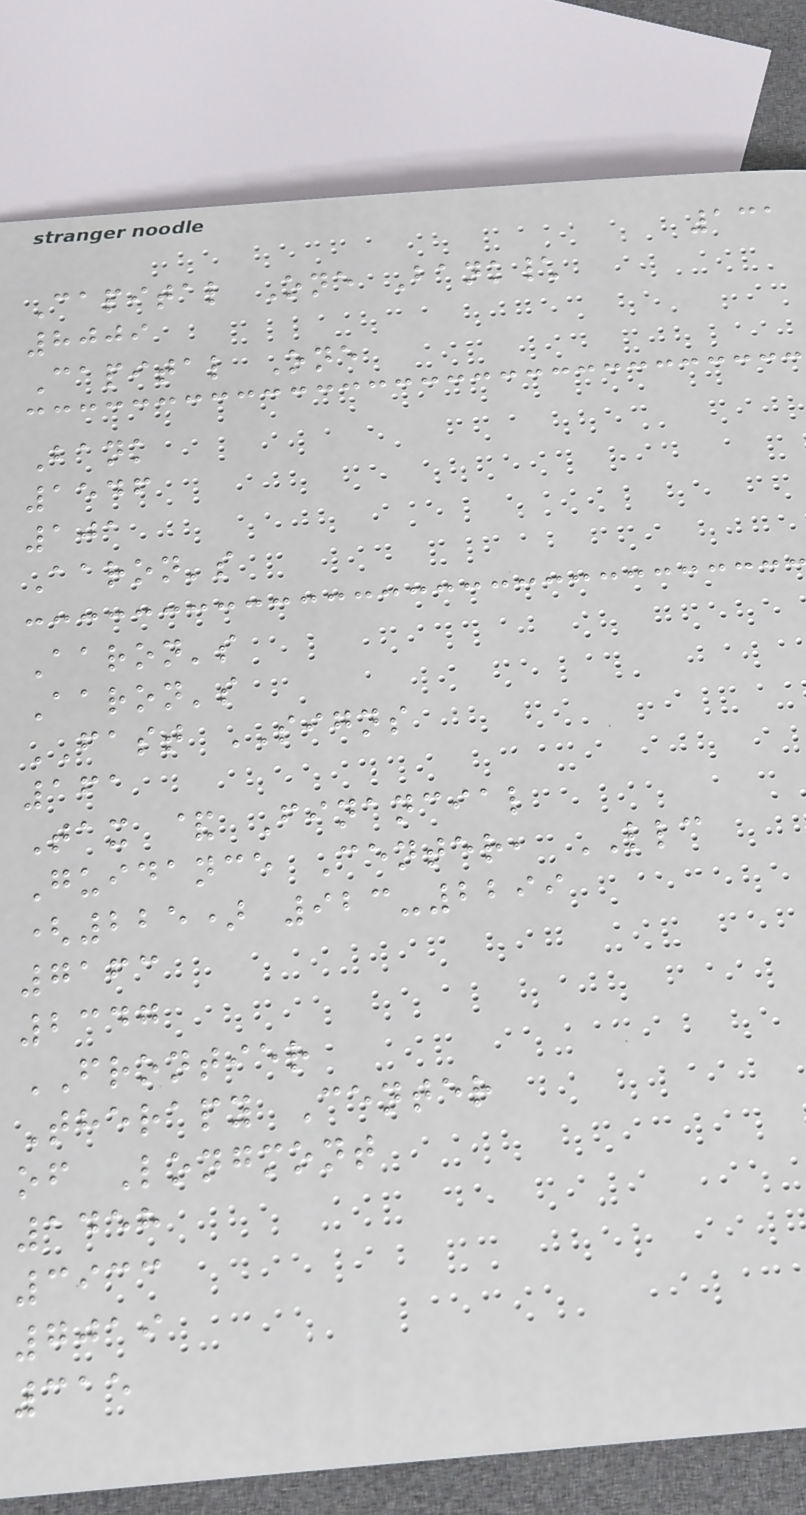131
Capital One Bank\
8009
Capital One
Bank
1546
101
Aaron's
Aaron's
Aaron's
FAST SIGNS
161
Tax & Financial
Guidance Center, LLC
(225) 923-2299
7163
2347
FRONTIER
Therapy Center
of Longmont
1458
3933
7019
315
